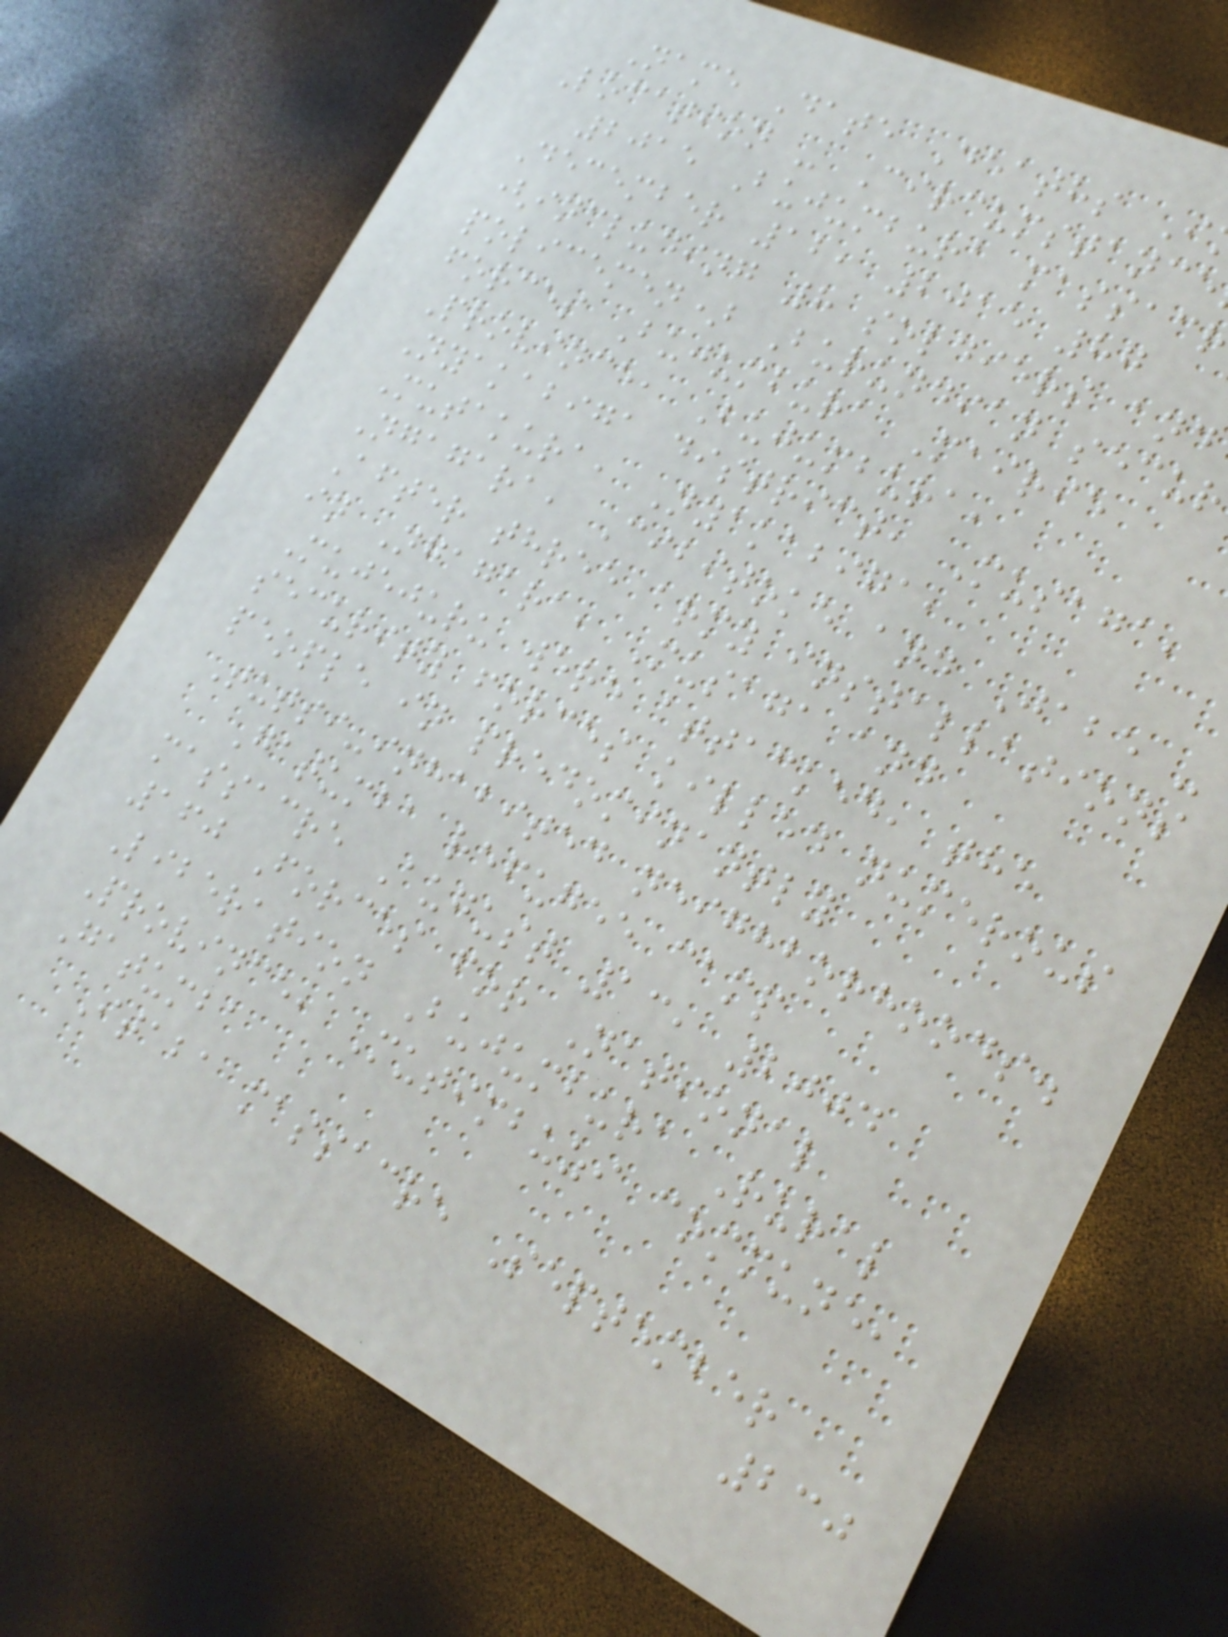Name Date Deaths I
Location - Circumstance
2015 Bujumbura massac
December 12, 2015 87
(including 8 soldiers and
policemen) Burundian secu
forces Bujumbura Mairie
Province, Bujumbura,
Nyakabiga district, Musaga,
Mutakura, Nyakabiga,
Ngagara, Cibitoke and Jabe -
After three army installations
in Ngagara, Musaga and
Mujejuru were attacked, the
security forces killed numerous
people in predominantly
Tutsi-inhabited neighborhoods.
Gatumba refugee camp
massacre August 13, 2004
160 Forces for National
Liberation Bujumbura Rural
Province, Mutimbuzi commune,
Gatumba
Itaba massacre September
230
